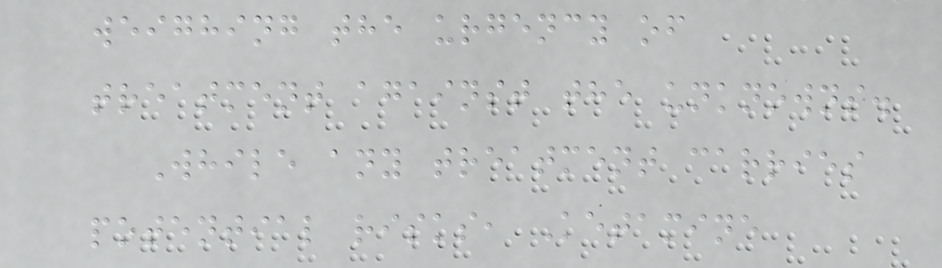weighing the urgency of
treatment against the unknowns.
While any treatment carries
potential risks, Ketamine
